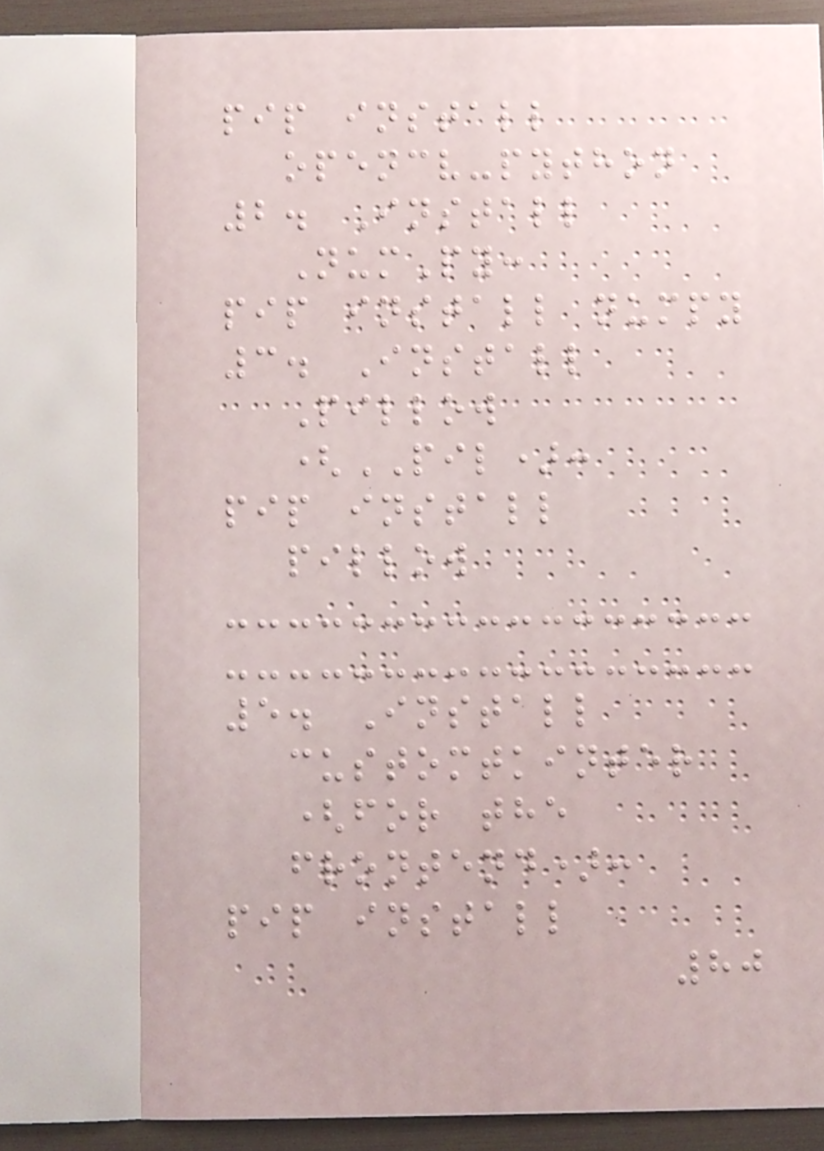pip install
opencv-python
2. Install
NumPy:
pip install numpy
3. Install
Pillow
(PIL):
pip install
pillow
5. Install
customtkinter
(for the
frontend):
pip install
80
